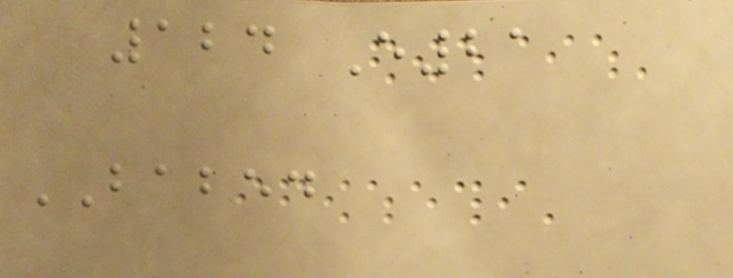124 E21
BABED
